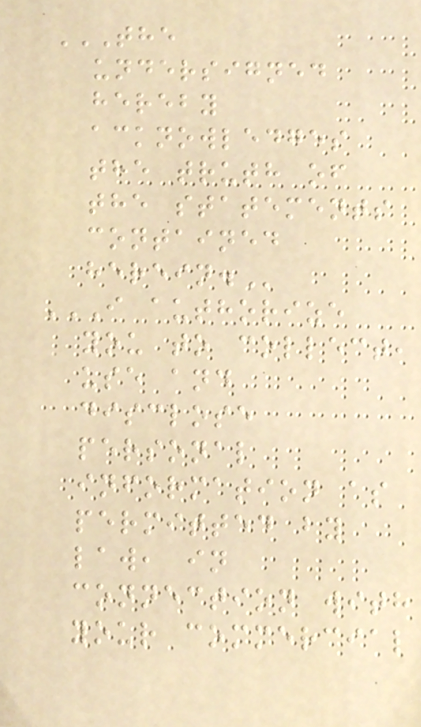THE
UNDERSIGNED
HEREBY
ACKNOWLEDGES
THE TRUTH OF
THE STATEMENTS
CONTAINED
HEREIN.
I AUTHORIZE
YOU TO COLLECT,
USE AND
DISCLOSE
PERSONAL
INFORMATION AS
PERMITTED BY
LAW, IN
CONNECTION WITH
YOUR COMMERCIAL
